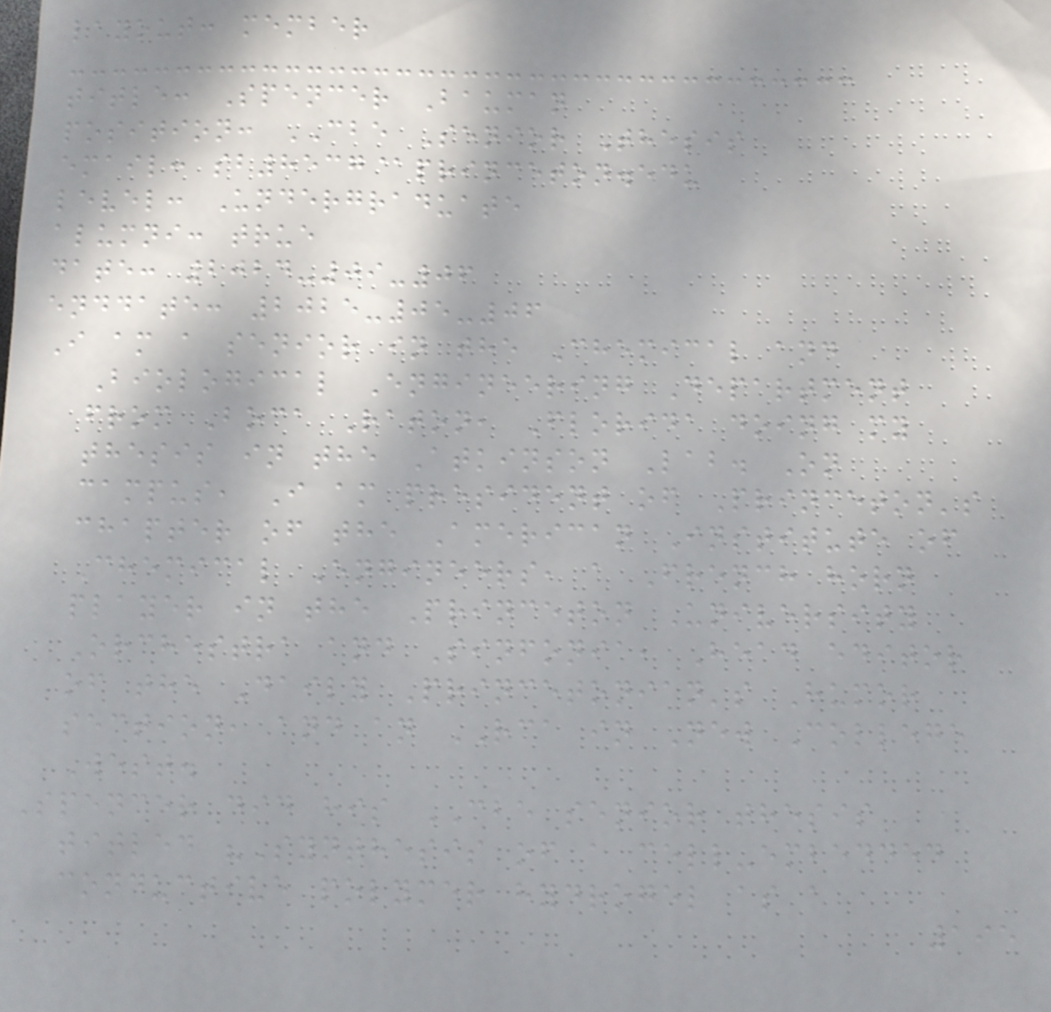layout: member
title: Spencer Bauman
position: CBE Senior Thesis
email: sb8537@princeton.edu
level: Undergraduate
alumni: true
date: 2024-09-06
enddate: 2025-05-06
I am a senior in the Chemical and
Biological Engineering Department
from Boca Raton, Florida doing my
thesis in the Atkinson Lab. On
campus, I am president of Princeton's
chapter of the American Institute of
Chemical Engineers, a French horn
player in the Princeton University
Orchestra and Sinfonia, Head editor
of the Daily Princetonian's Humor
section, and an RCA in New College
West.
Spencer did his CBE senior thesis
titled "Synthesis of a cell-embedded
conductive polymer hydrogel as a
195
